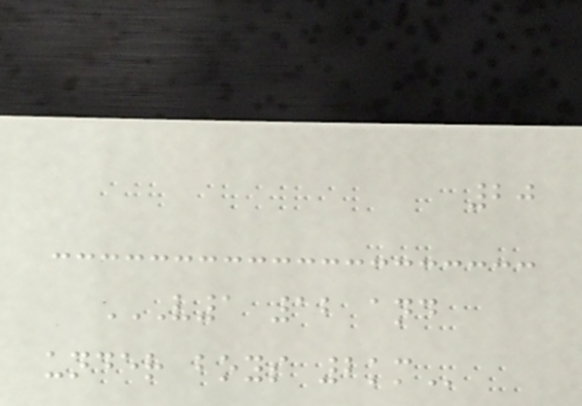20
V1 12 AND
UNDER BOYS 2KM
